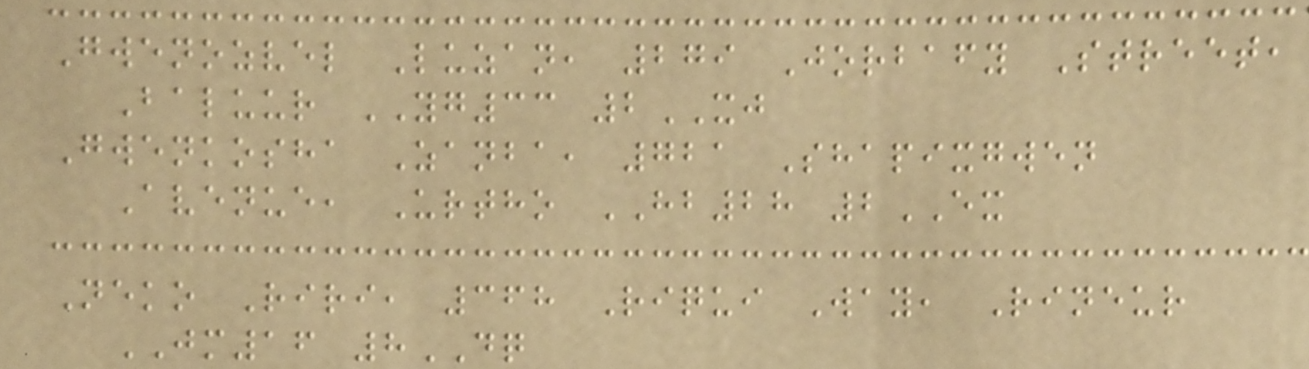Gwenozvel Luzan, 279 Jorbafy Street,
Baluur YG33 2XJ
Gwenkosha Zanba, 721 Shapixgwen
Avenue, Urtho HB28 2EX
Neko Riri, 368 Riqui Way, Rineur
JM16 8DQ
